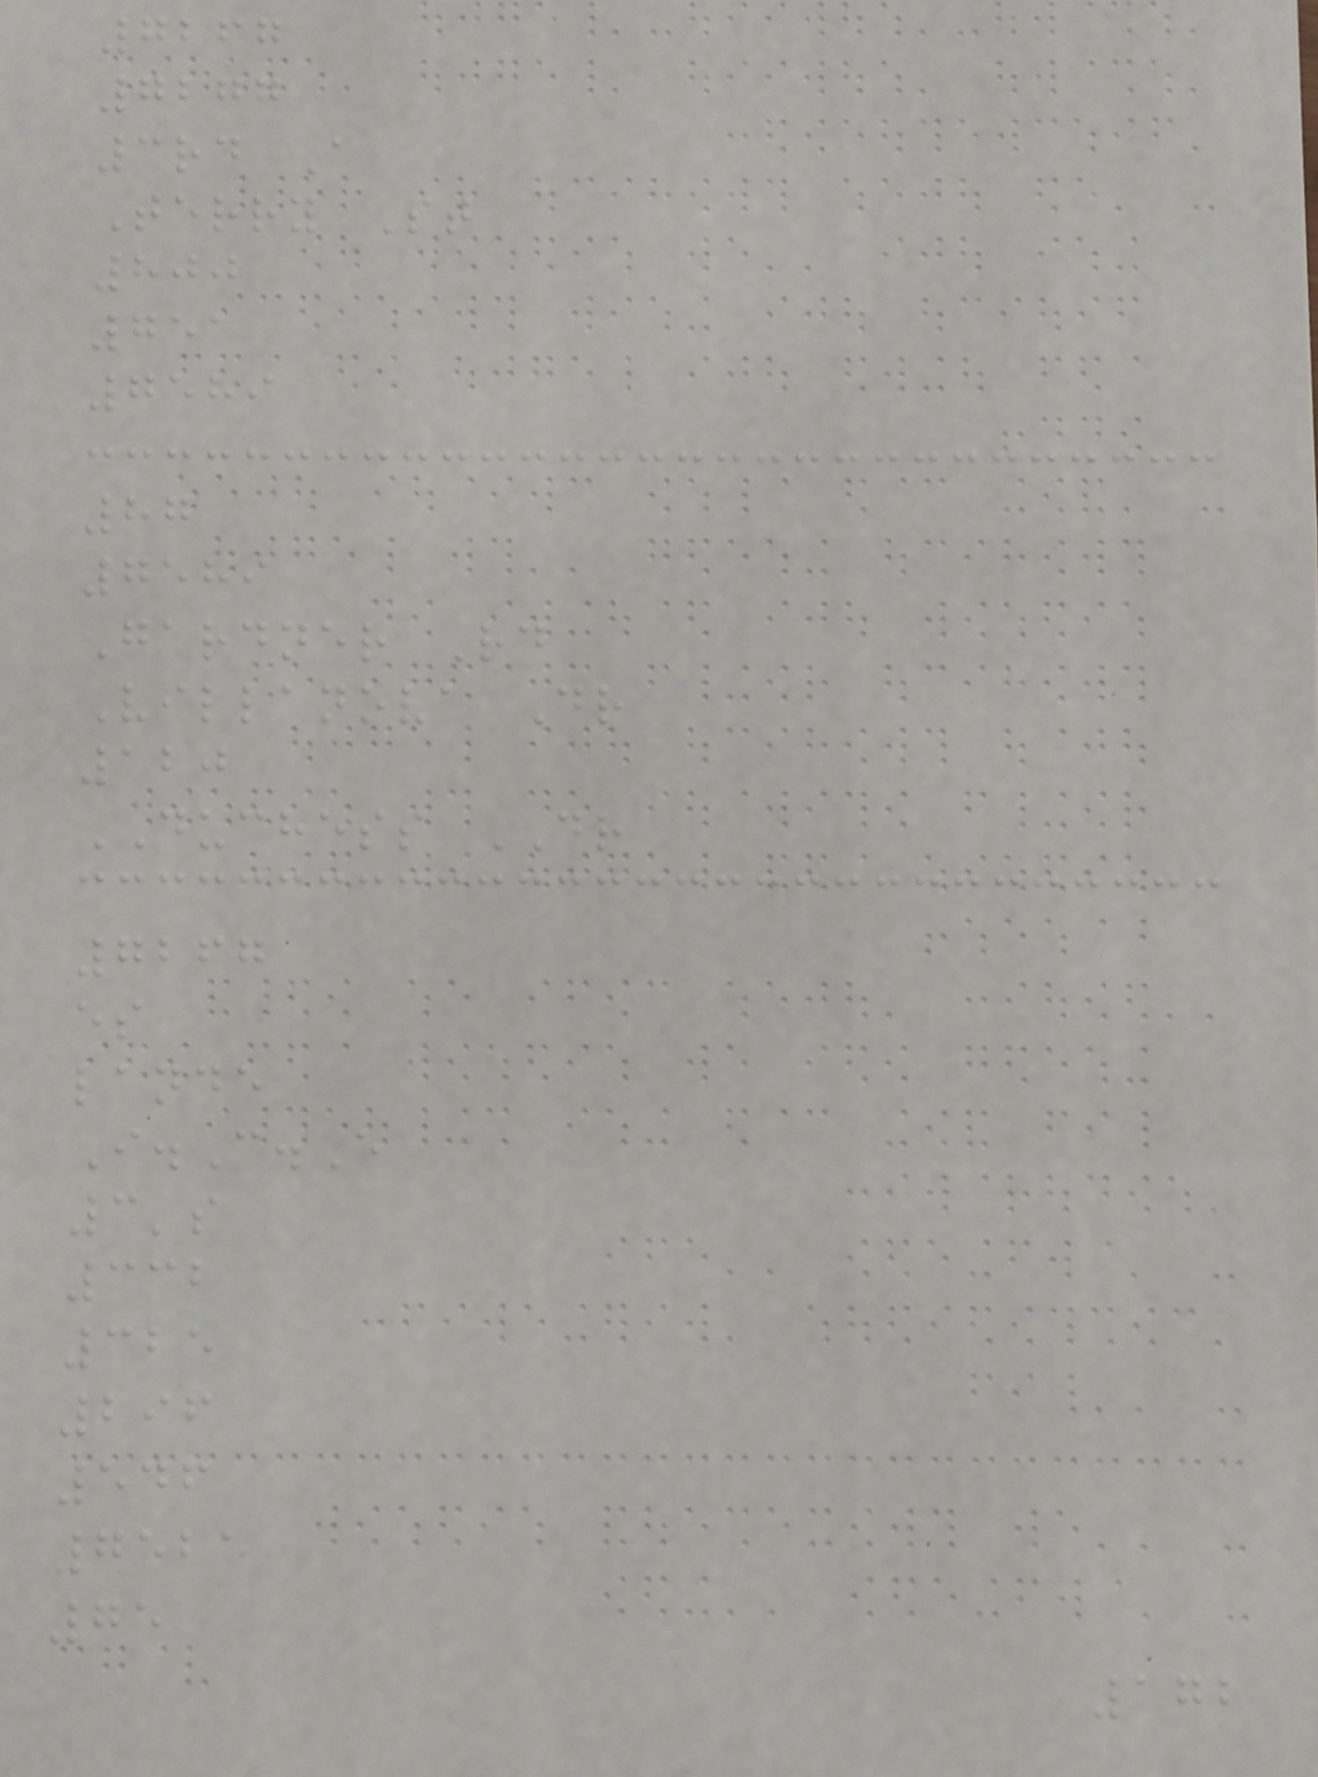7267
7277
3rd A
Terry St
800
751
7589
87
7589
Gardner Rd
Villanova Dr
120
DUCHESS DR
7267
es
lande
I.C.E
3's
332
325
296
546
7525
75
172
